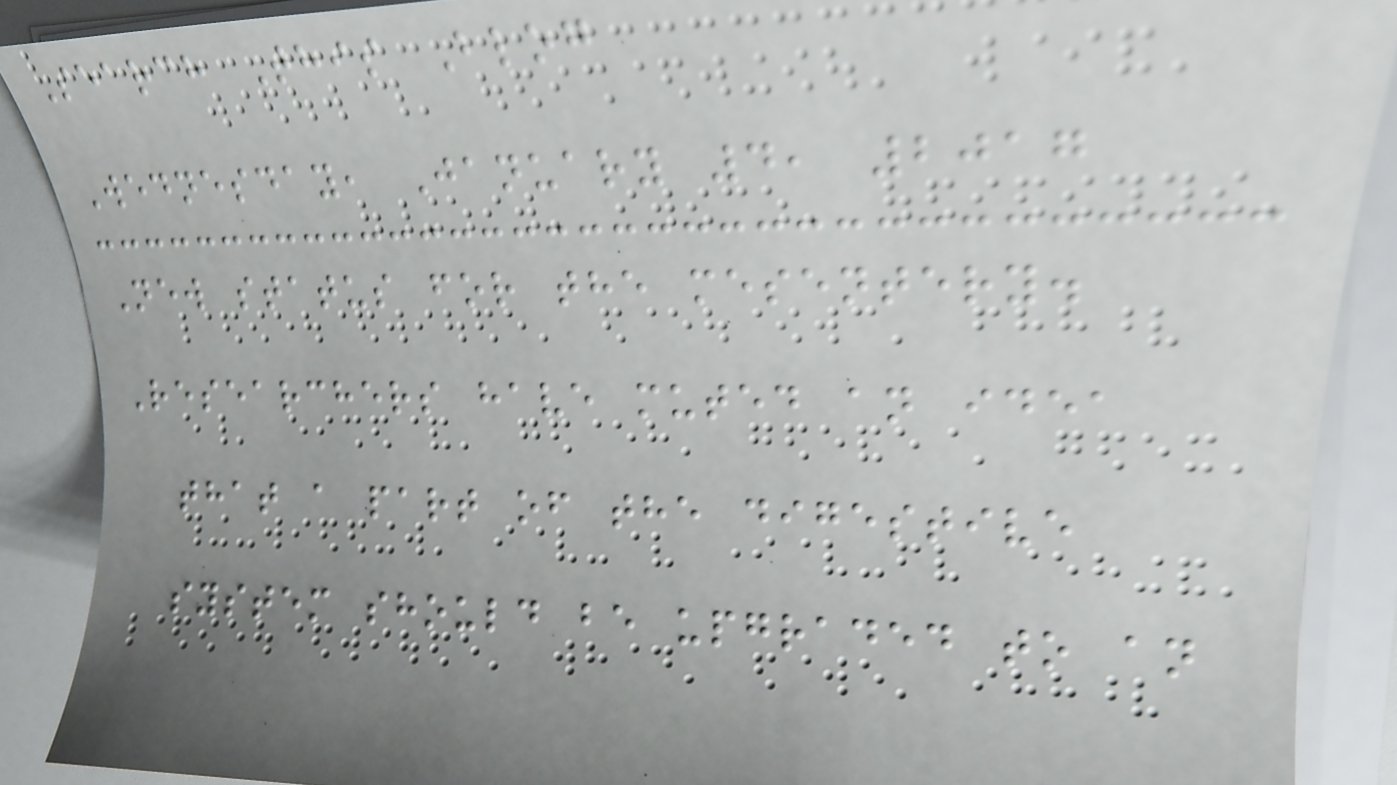Search This Blog
Wednesday, January 4, 2017
New status for the mesentery.
Researchers have muted an idea
that a part of the digestive
system should be upgraded to an
